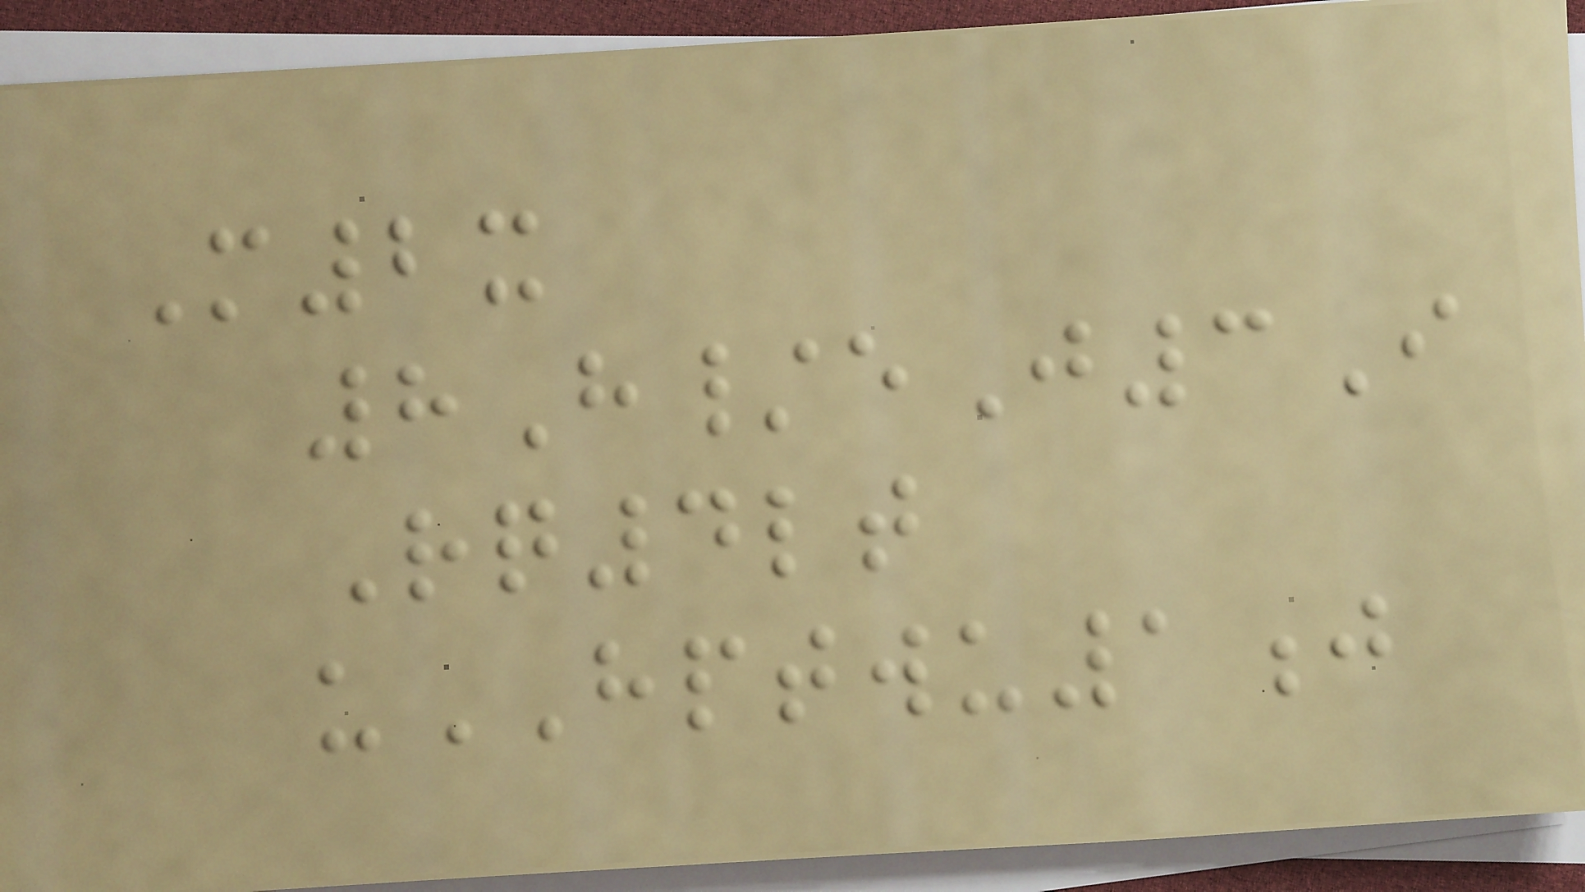M2x
8H/eJ3I
Rq4lt
uHPTWU1j
